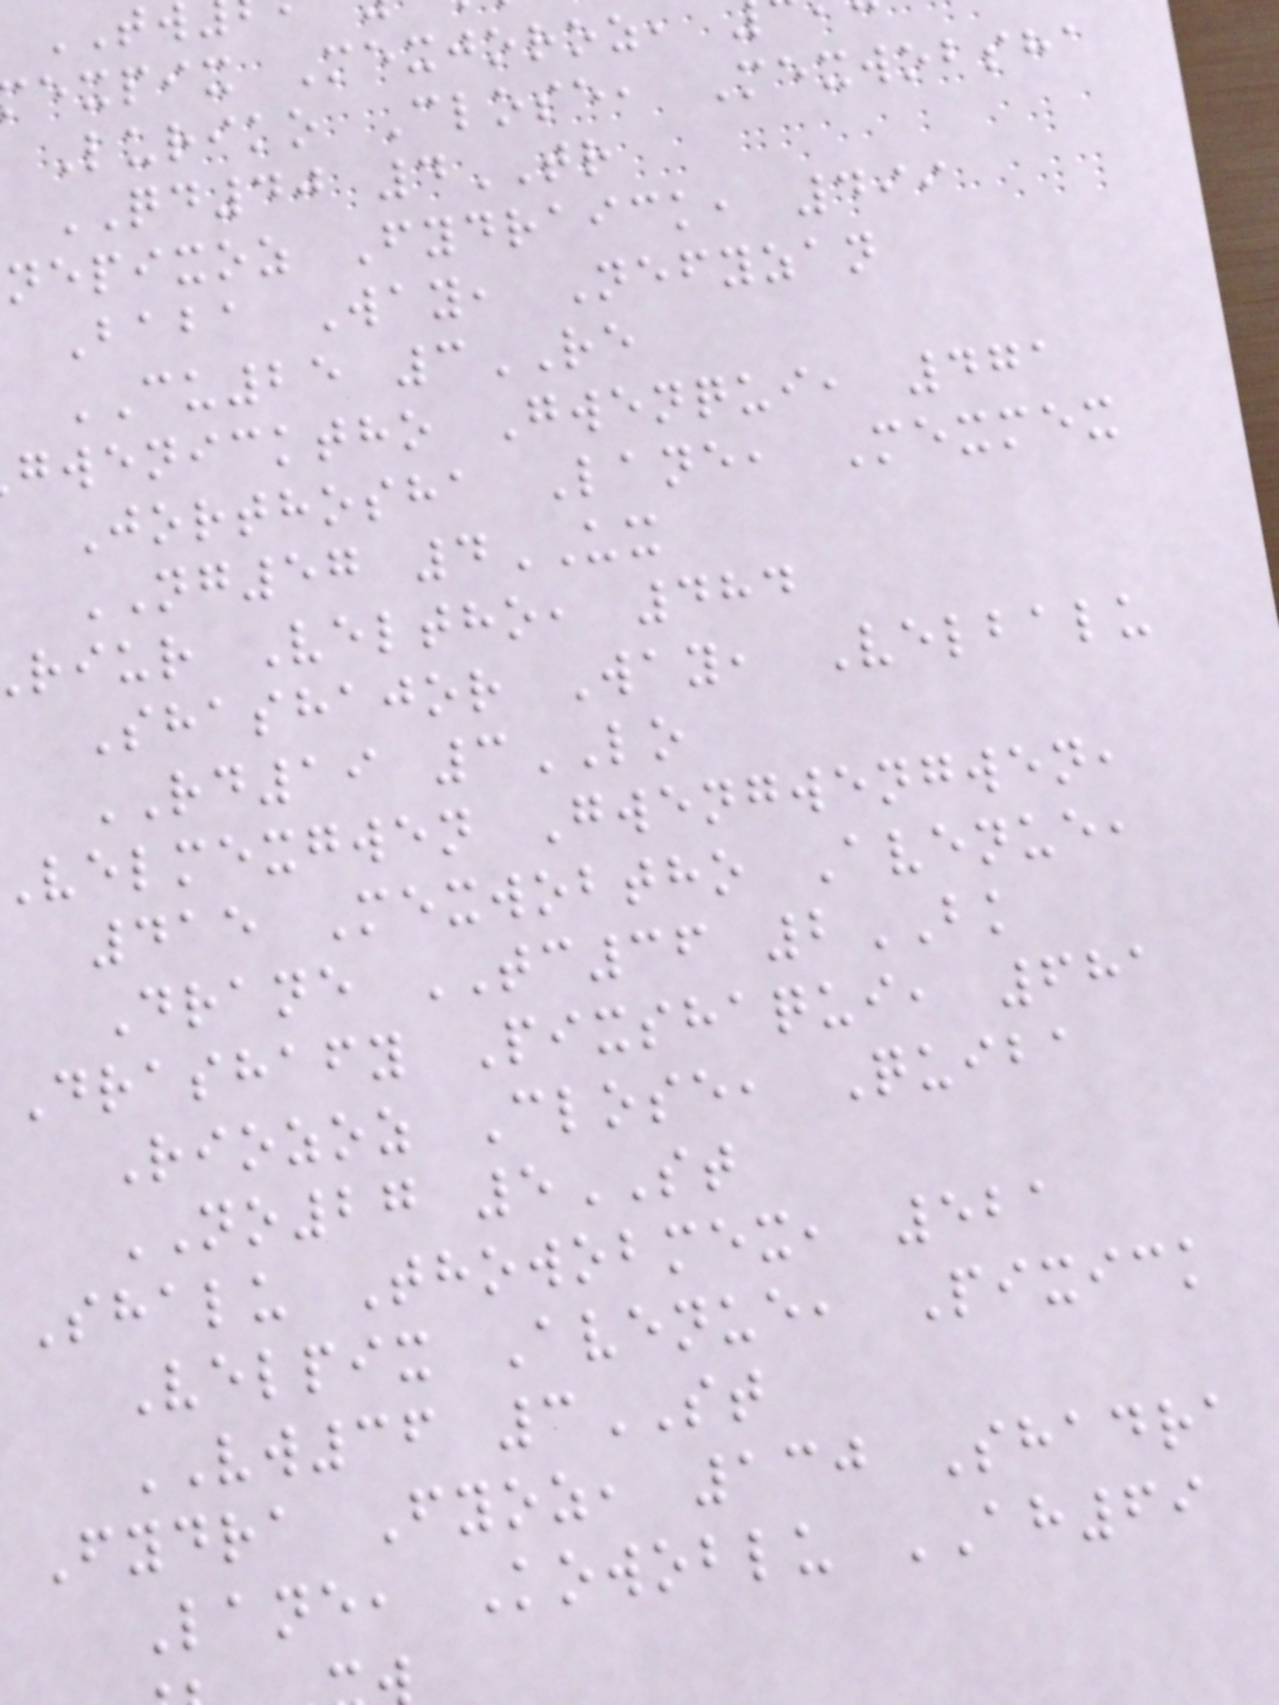TW
expix Mexjoroz,
Luriko Close, Mexwobsha
QD40 4TR
nepixoz Fydraick, 499
Baba Way, Nefyzan
CU25 3RE
gwenicktho Gwenqui, 471
Jorthosha Lane, Mexmex
NG57 4UX
riur Veltho, 484
Shashajor Way, Velbalu
RD19 3LO
velmexgwen Gwengwengwen,
415 Mexwobtho Avenue,
Drane TC36 2BK
Drashafy Pixshaqui, 681
Riozoz Close, Quiba
NO27 5ST
Shalu Thowobmex, 521
Velpix Avenue, Pixick
VW36 3ST
Fydra Fyoz, 130 Shadra
Lane, Kowoblu AH69
